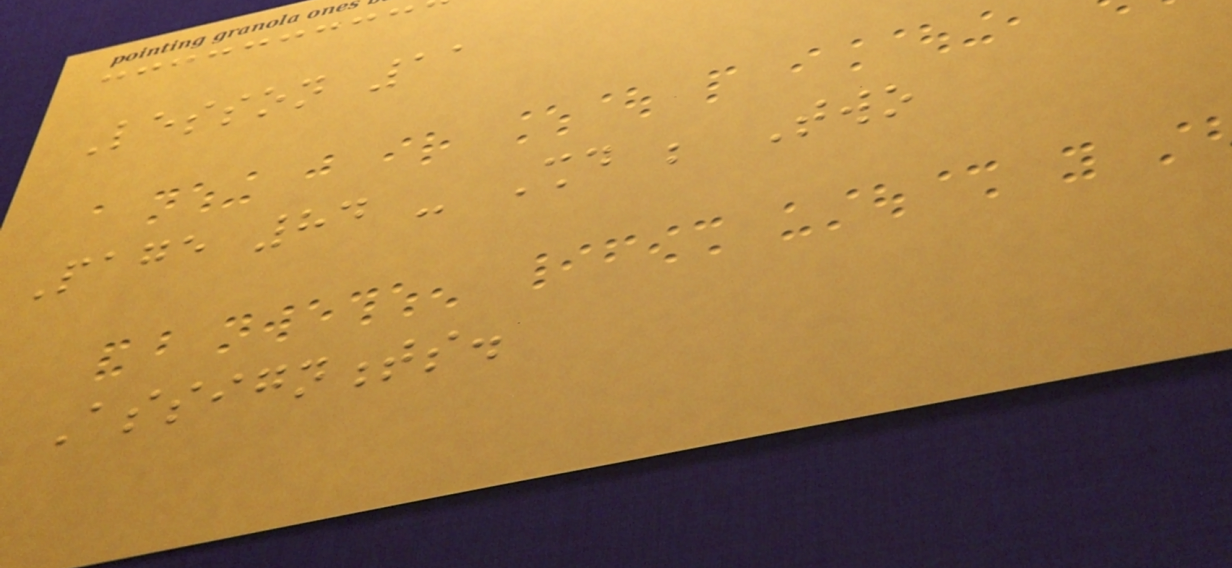Lesson 11
Page 84 - Should be Two
Assignments.
